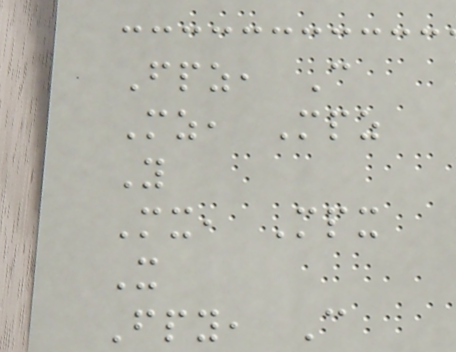Fpz, C
Mz, Mpz
Y
Mx, Mpx
X
Fpy, C
